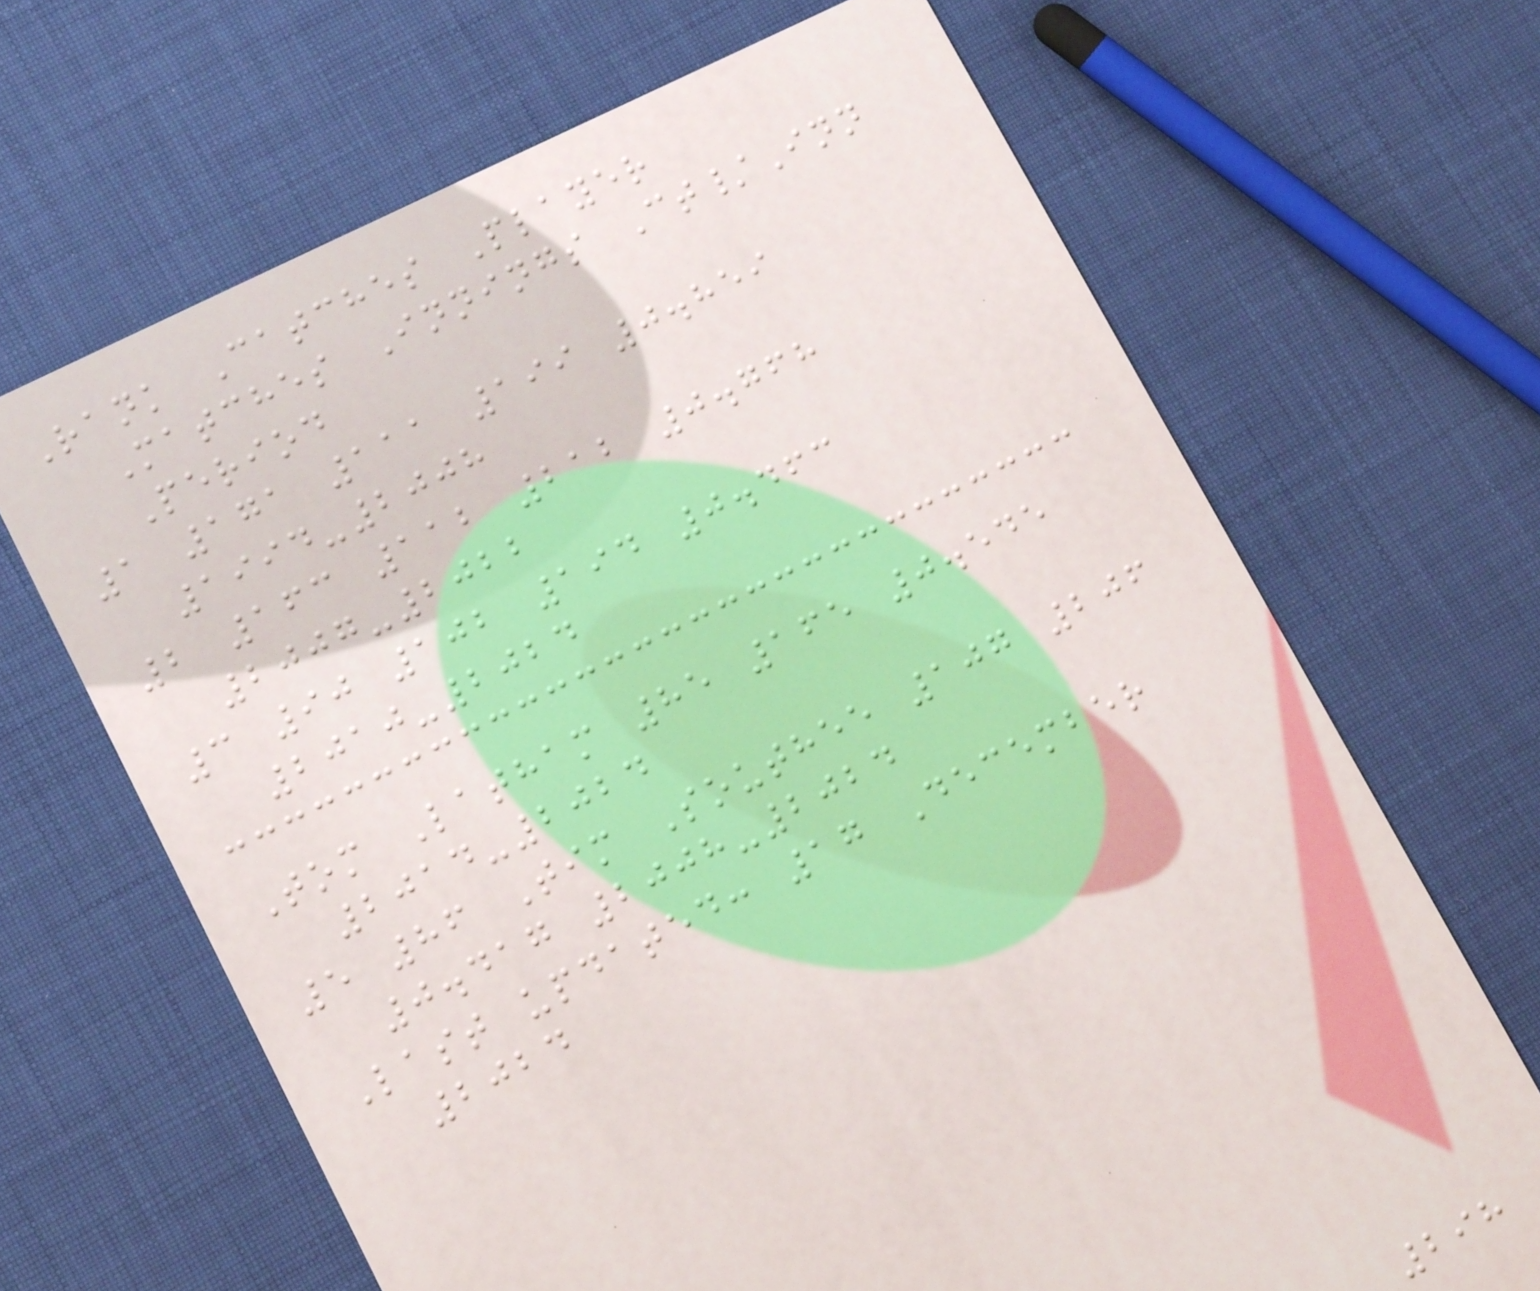Rank Catches Player
Matches Innings Ct/Inn
Period
1 171 111 199 0.859
1994-2008
2 163 112 212 0.768
2007-2022
3 90 102 194 0.463
2010-2024
Tom Latham 85 165 0.545
2014-2024
5 86 Tim Southee 107 206
0.417 2008-2024
Last updated: 17 December
2024
298
